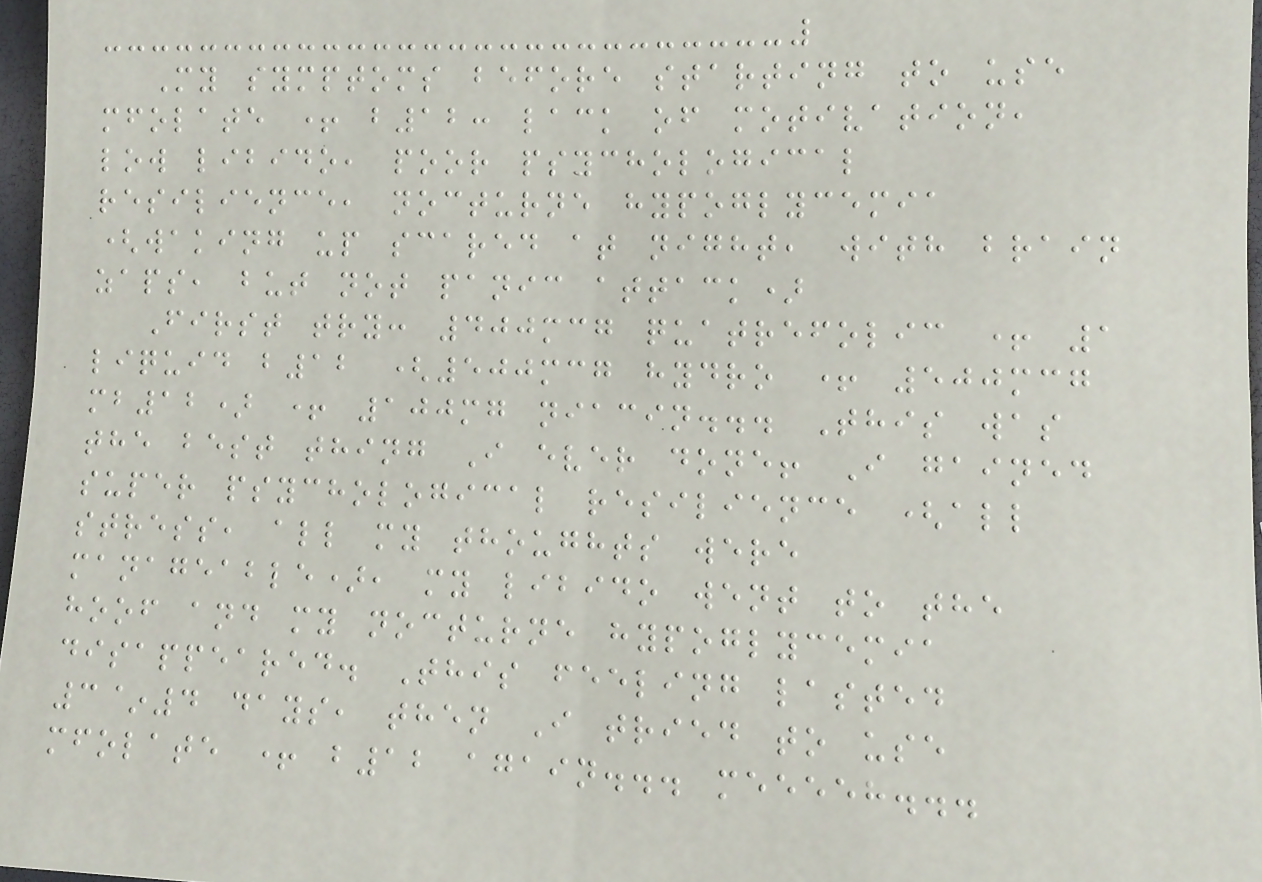My symptoms before starting to use
mfolate + b12: lack of motivation,
low libido, poor psychological
resilience, nocturne hypoglycemia
(waking up scared at night, with brain
zaps, but not panic attack)
First try: 400mcg quatrefolic + 1
liquid b12 (500mcg hydro + 500mcg
mb12) + 100mg niacin... This was
the best thing I ever done! I gained
super psychological resilience (all
stress, all my thoughts were
manageable), my libido went to the
hoof and my nocturne hypoglycemia
disappeared. This feeling lasted
3~4 days, then I tried to use
mfolate + b12 again... meeeeh...
